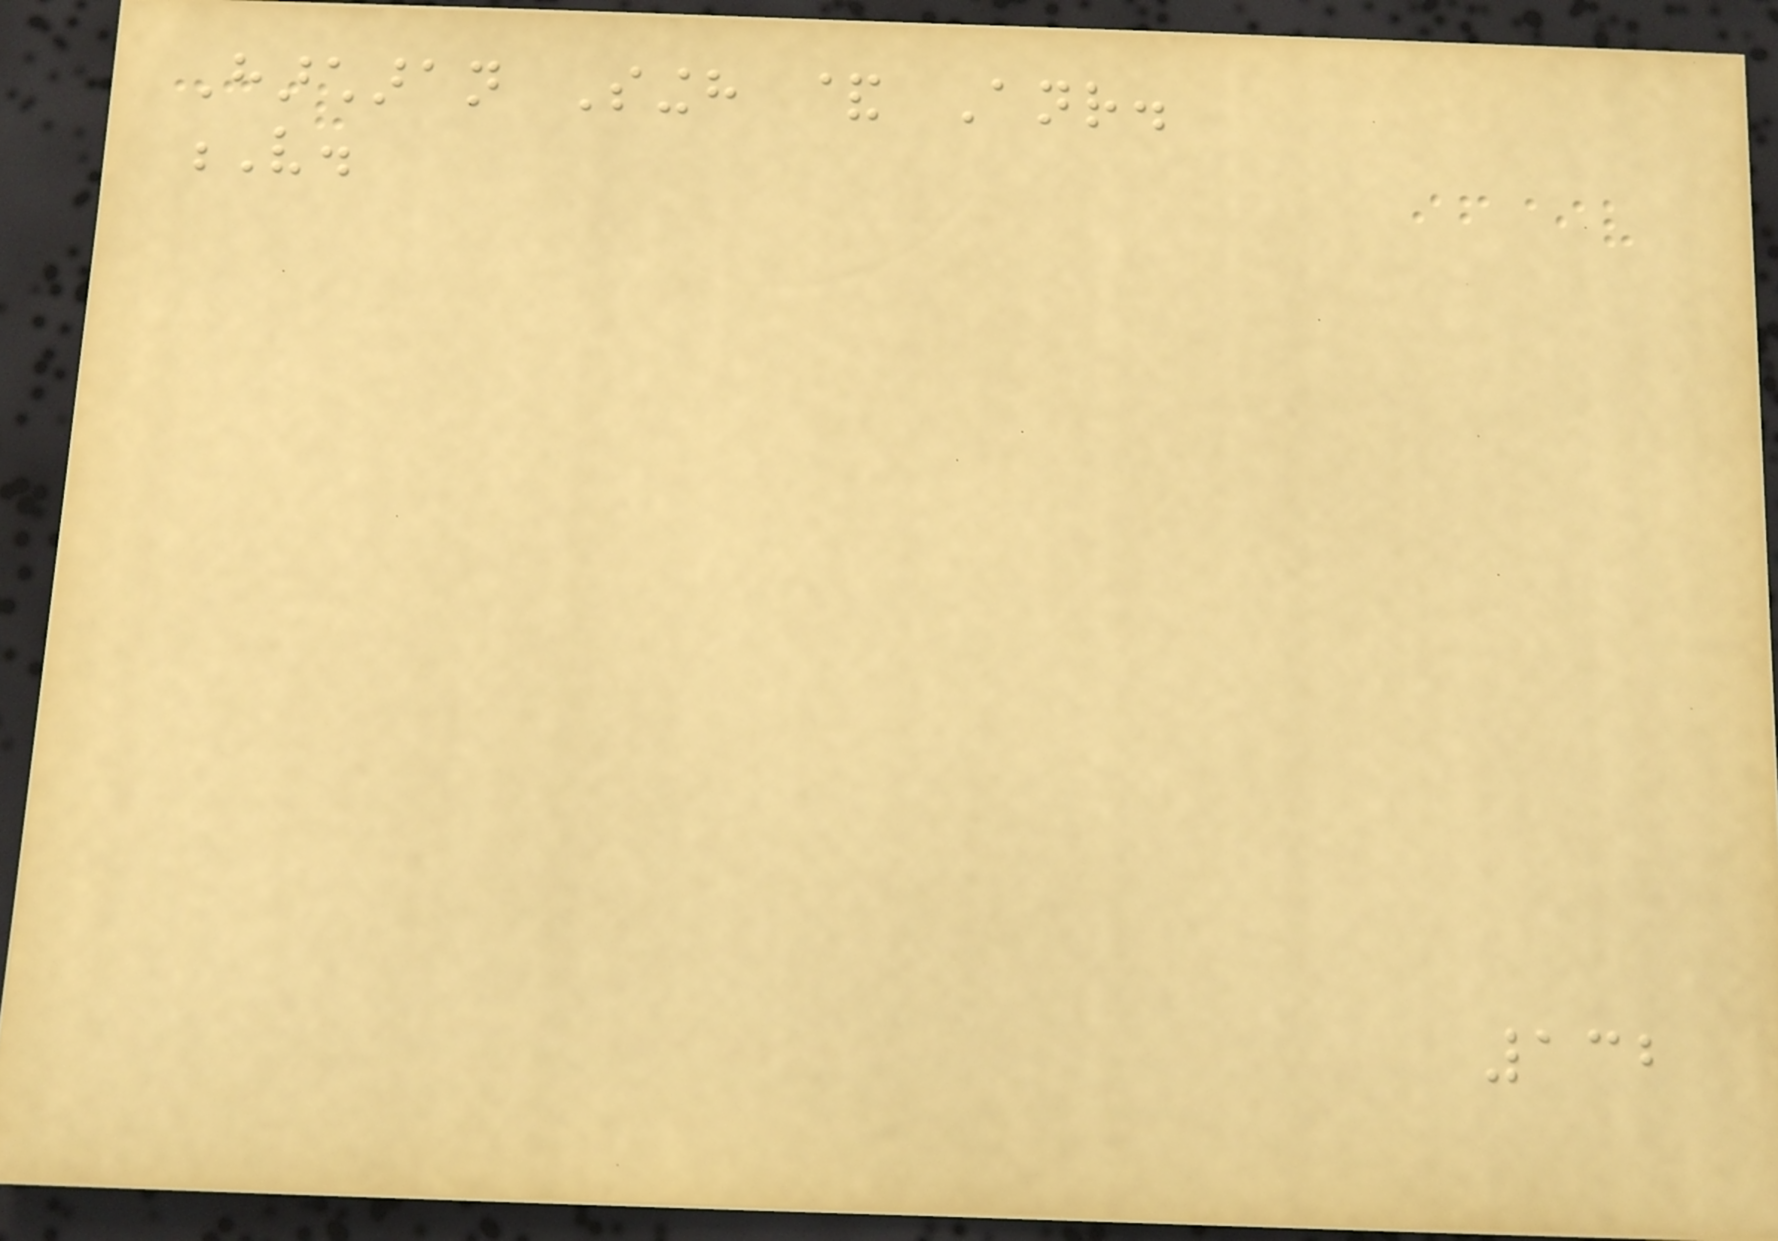Harcharan Singh & Anr.
V.
132
